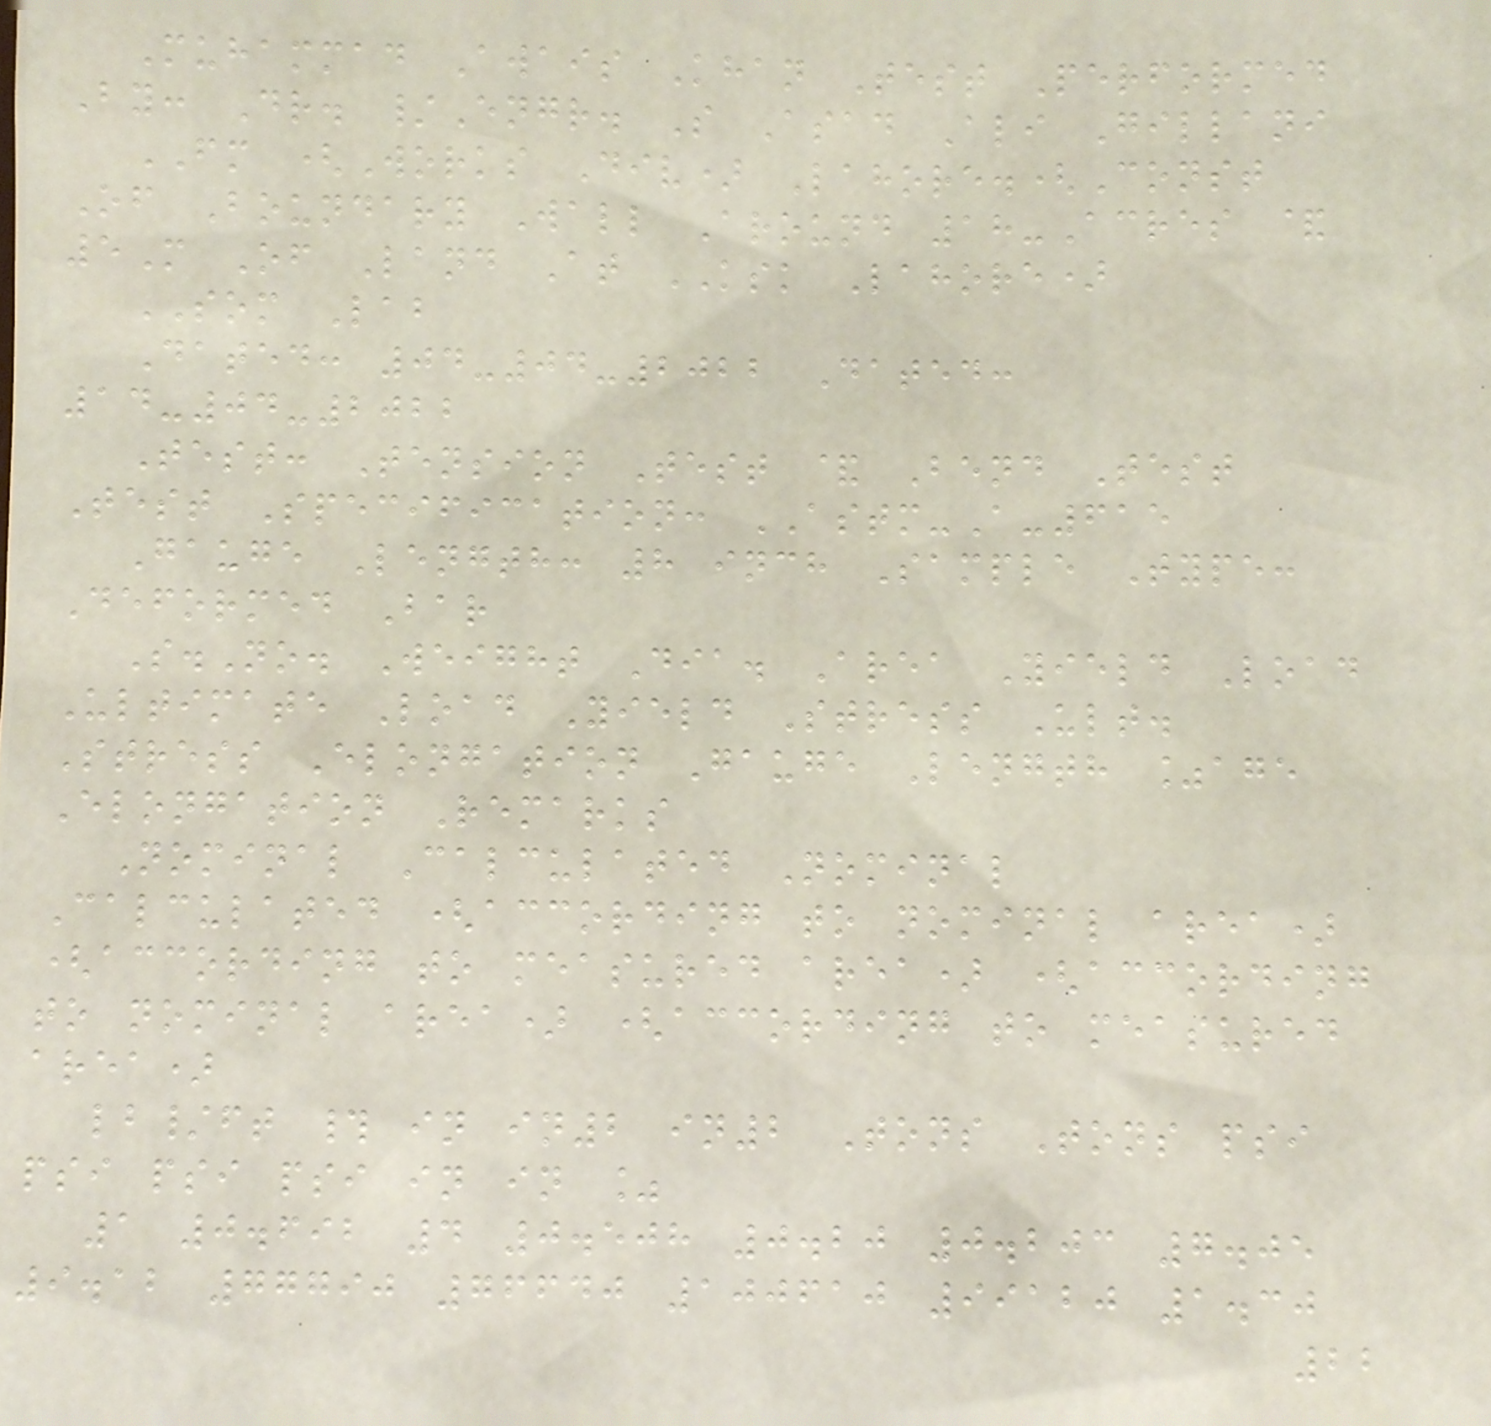Muhammad Awais Khan Test Performed
By: Dr. /Engr. S Asad Ali Gillani
FM (Works Div) Lahore.(Const
Of Boundary Wall Around 18-Acres &
5M Of Land At KSK Lahore)
SOM Lab
Dated: 04-04-2022 Dated:
14-04-2022
Test: Tension Test & Bend Test
Test Specification: ASTM-A-615
Gauge Length: 8 inch Sample Type:
Deformed Bar
S.No. Weight Dia. Area Yield Load
Ultimate Load Yield Stress Ult.
Stress Elongation Gauge Length %age
Elongation Remarks
Nominal Calculated Nominal
Calculated (according to nominal area)
(according to measured area) (according
to nominal area) (according to measured
area)
lb/ft # in in2 in2 Tons Tons psi
psi psi psi in in %
1 0.692 4 0.508 0.20 0.203 7.05
9.12 77790 76640 100610 99120 1.30
22
